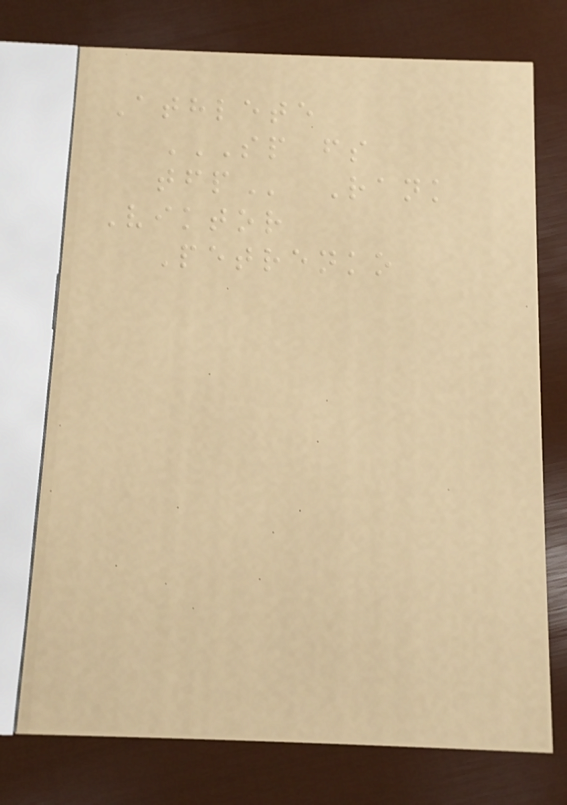Athlete
SP FS
TFP Rank
Viktor
Petrenko
